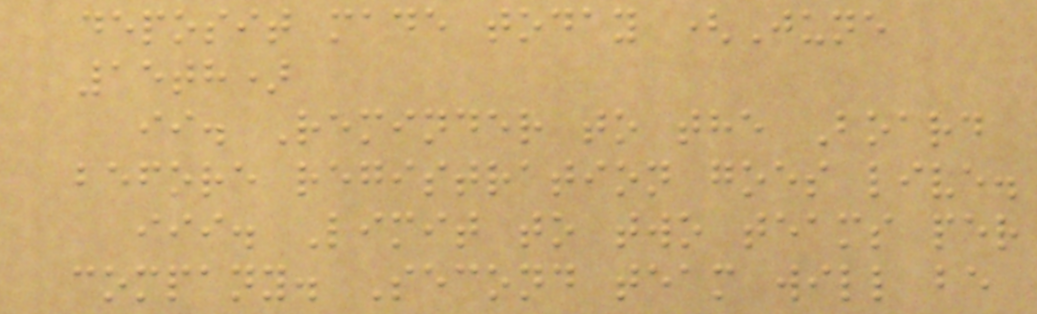deposit made today (June
15th)
ii. Reminder to the Board
before registration goes live.
iii. Limit to two teams per
company. Second team will be
